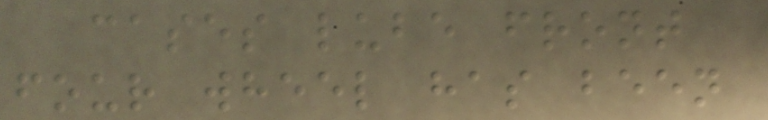cases lube front
four wheel has been
